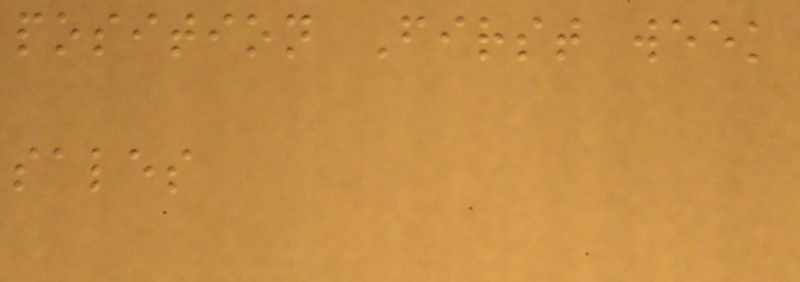position First week
sales
